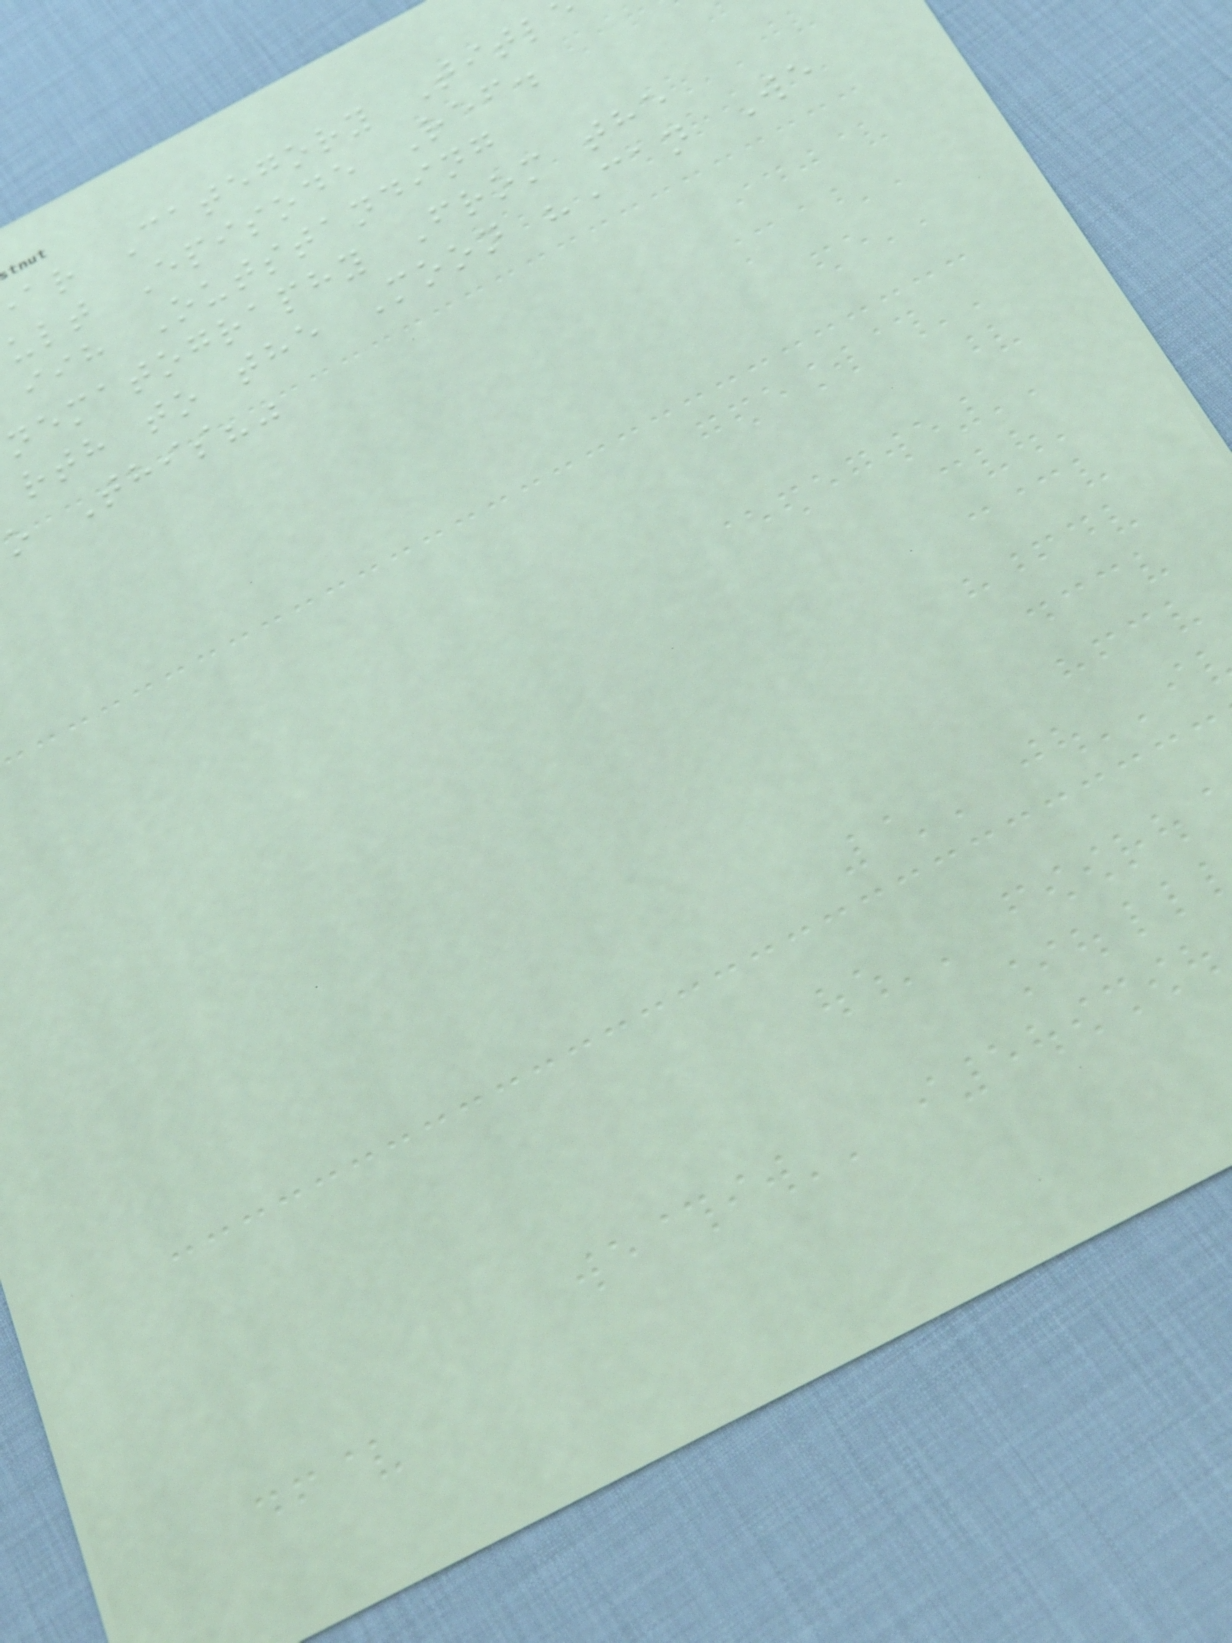ar Category Titl
ult Episode Ref.
iih Outstanding
nematography From the
rth to the Moon "Can We
o This?"
